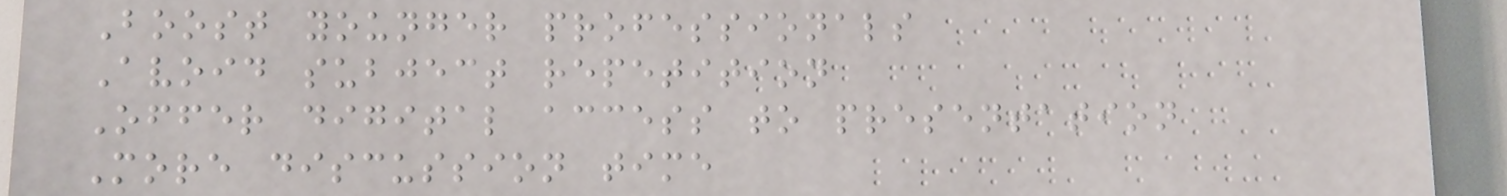Boost younger professionals
Avoid subject repetition
Offer digital access to presentation
More discussion time
